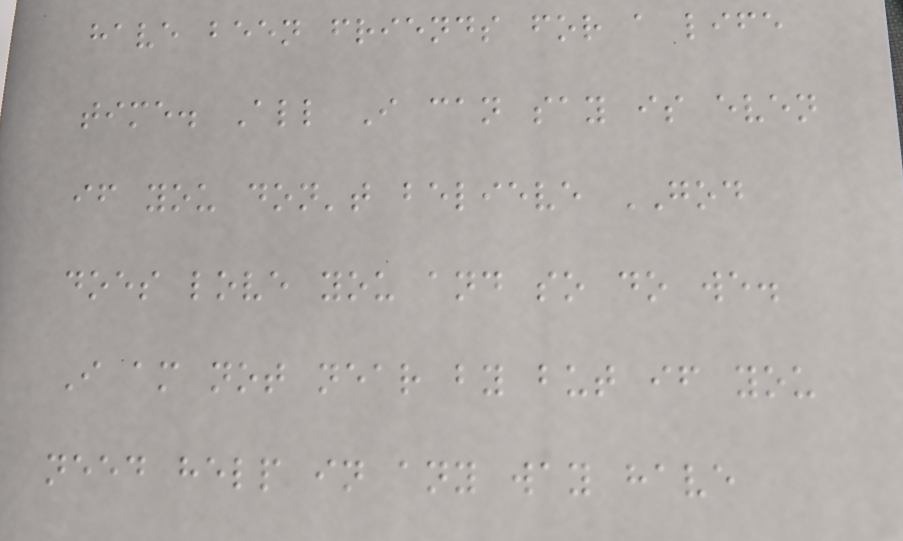have been friends for a life
time. All I can say is even
if you don't believe GOD
does love you and so do we.
I am not near by but if you
need help in any way have
